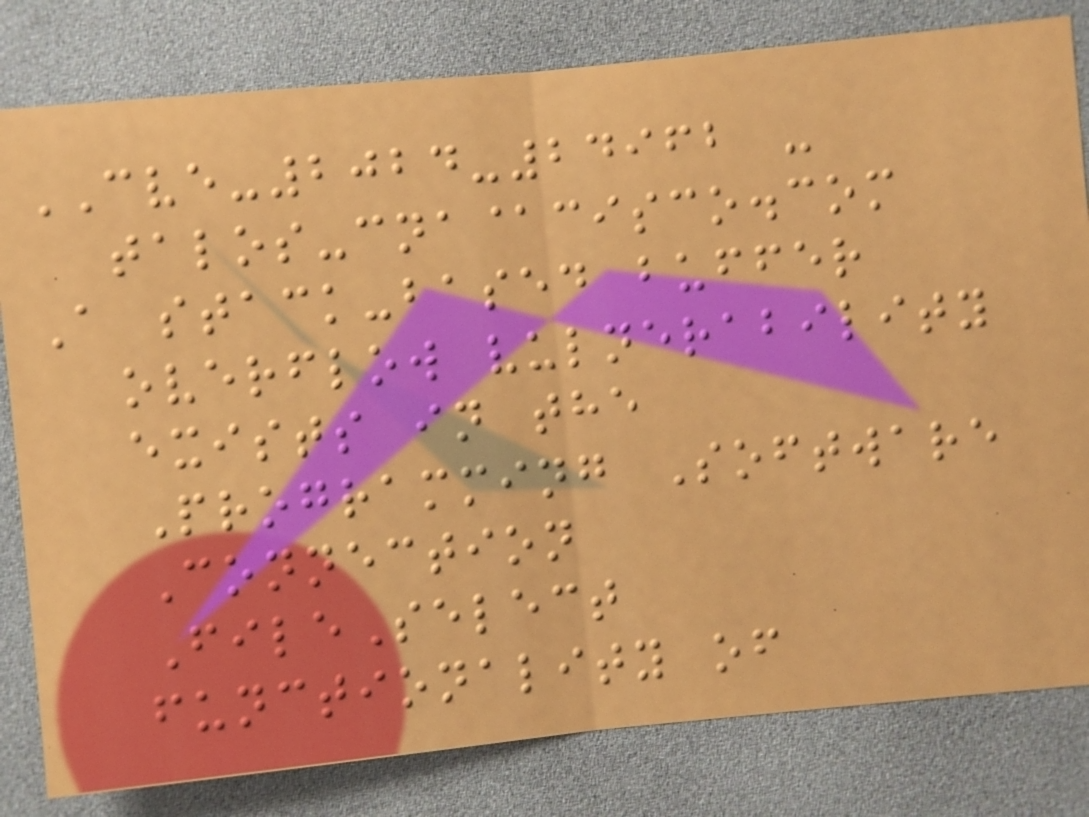CVE-2024-24962 -
talos-cna@cisco.com
A stack-based buffer
overflow vulnerability
exists in the
Programming Software
Connection
FileSelect
functionality of
